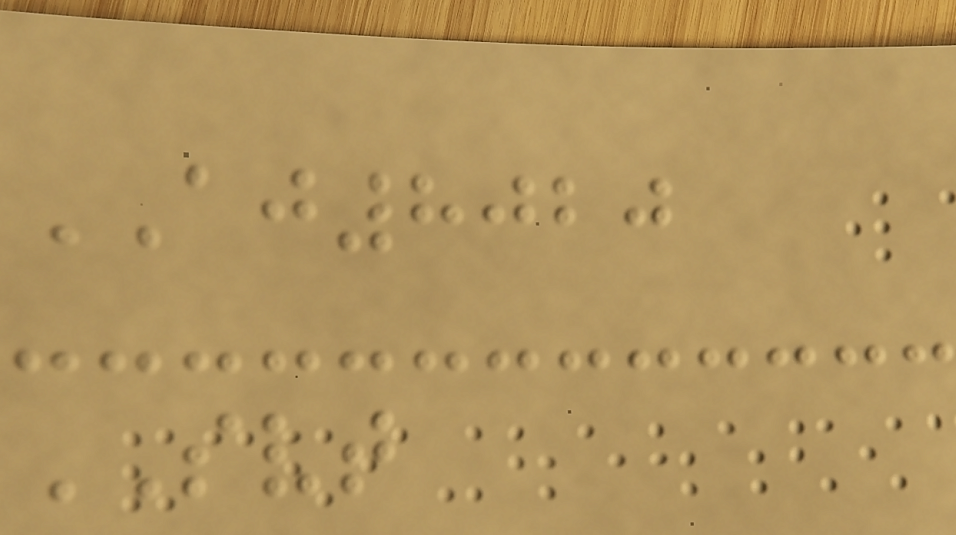AJ8020
SVT
